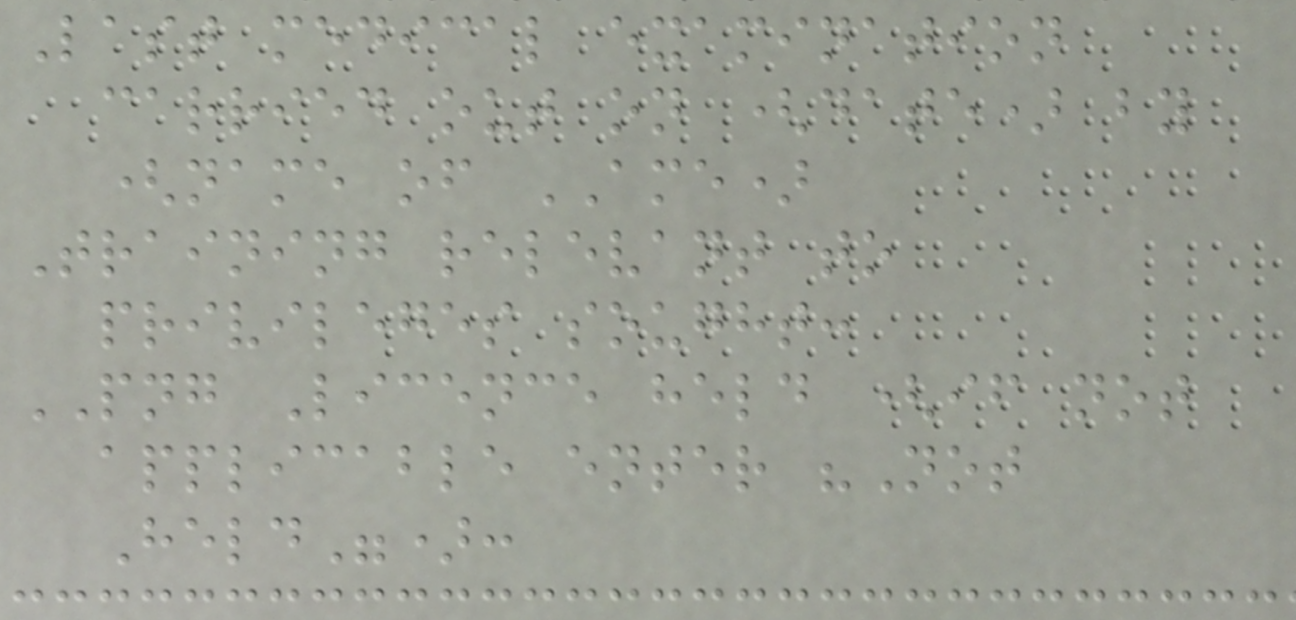Last medical examination
carried out on (date) by
(name of AME)
Training relevant to
privileges sought:
PNG Licence held (if not
applicable enter "Not
Held"):
